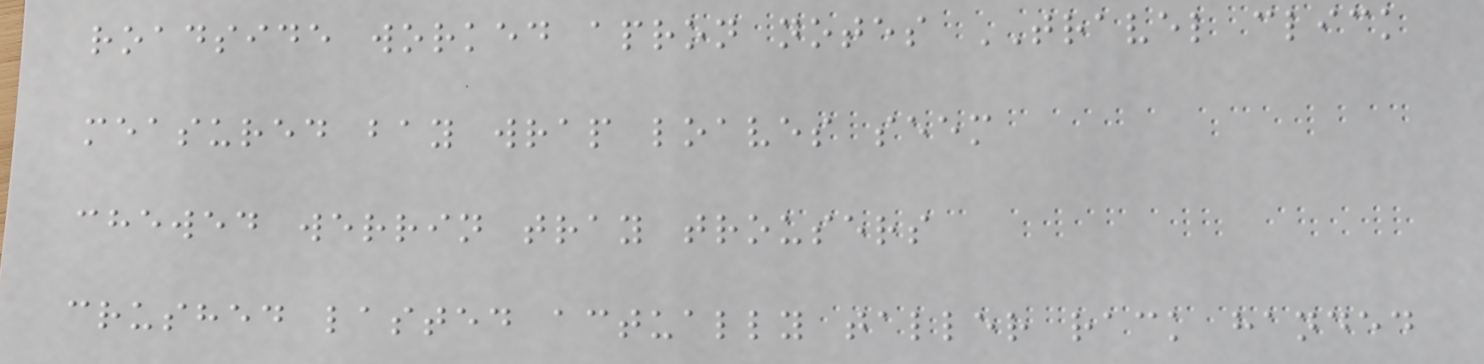roadside worked apron notes TRAVEL click
measured bay wrap loaves seem
chewed werrin tray trousers
crushed lasted actually taller rack handed
